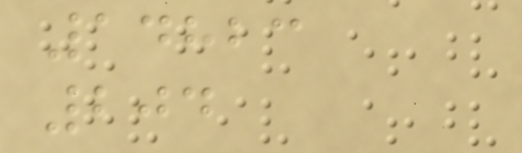14823
204
